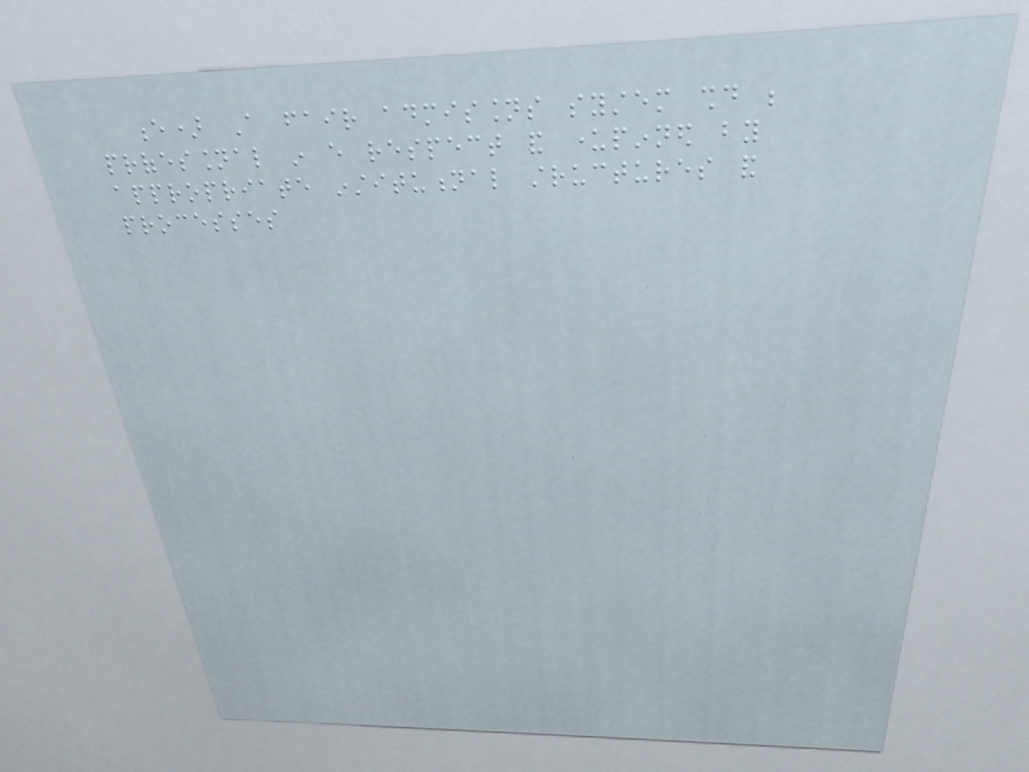e) A fair admissions system should be
professional in every respect and underpinned by
appropriate institutional structures and
processes
